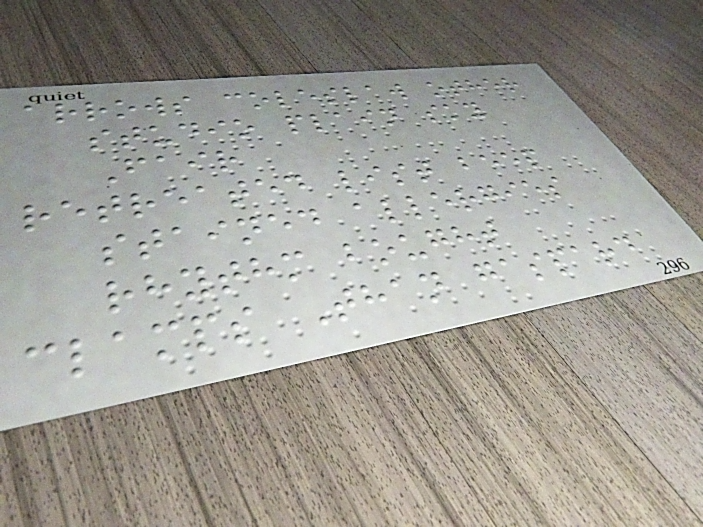arrows coleslaw other
studio plain sky
Fair
retreated list beep
stained allergies
rhythm bought
clamps Than gaspard
